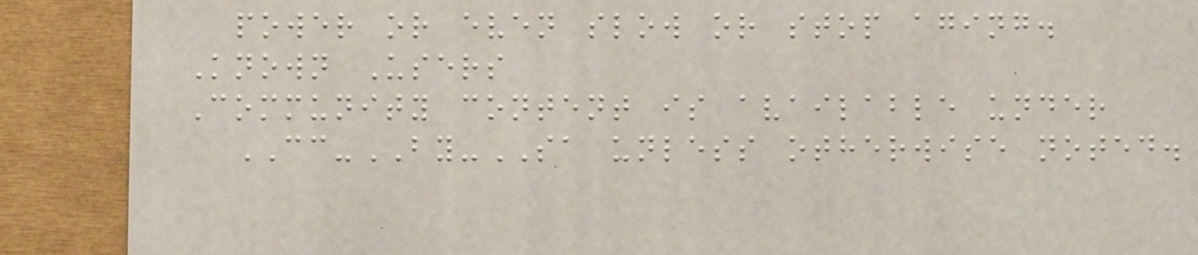power or even slow or stop aging.
Known Users
Community content is available under
CC-BY-SA unless otherwise noted.
